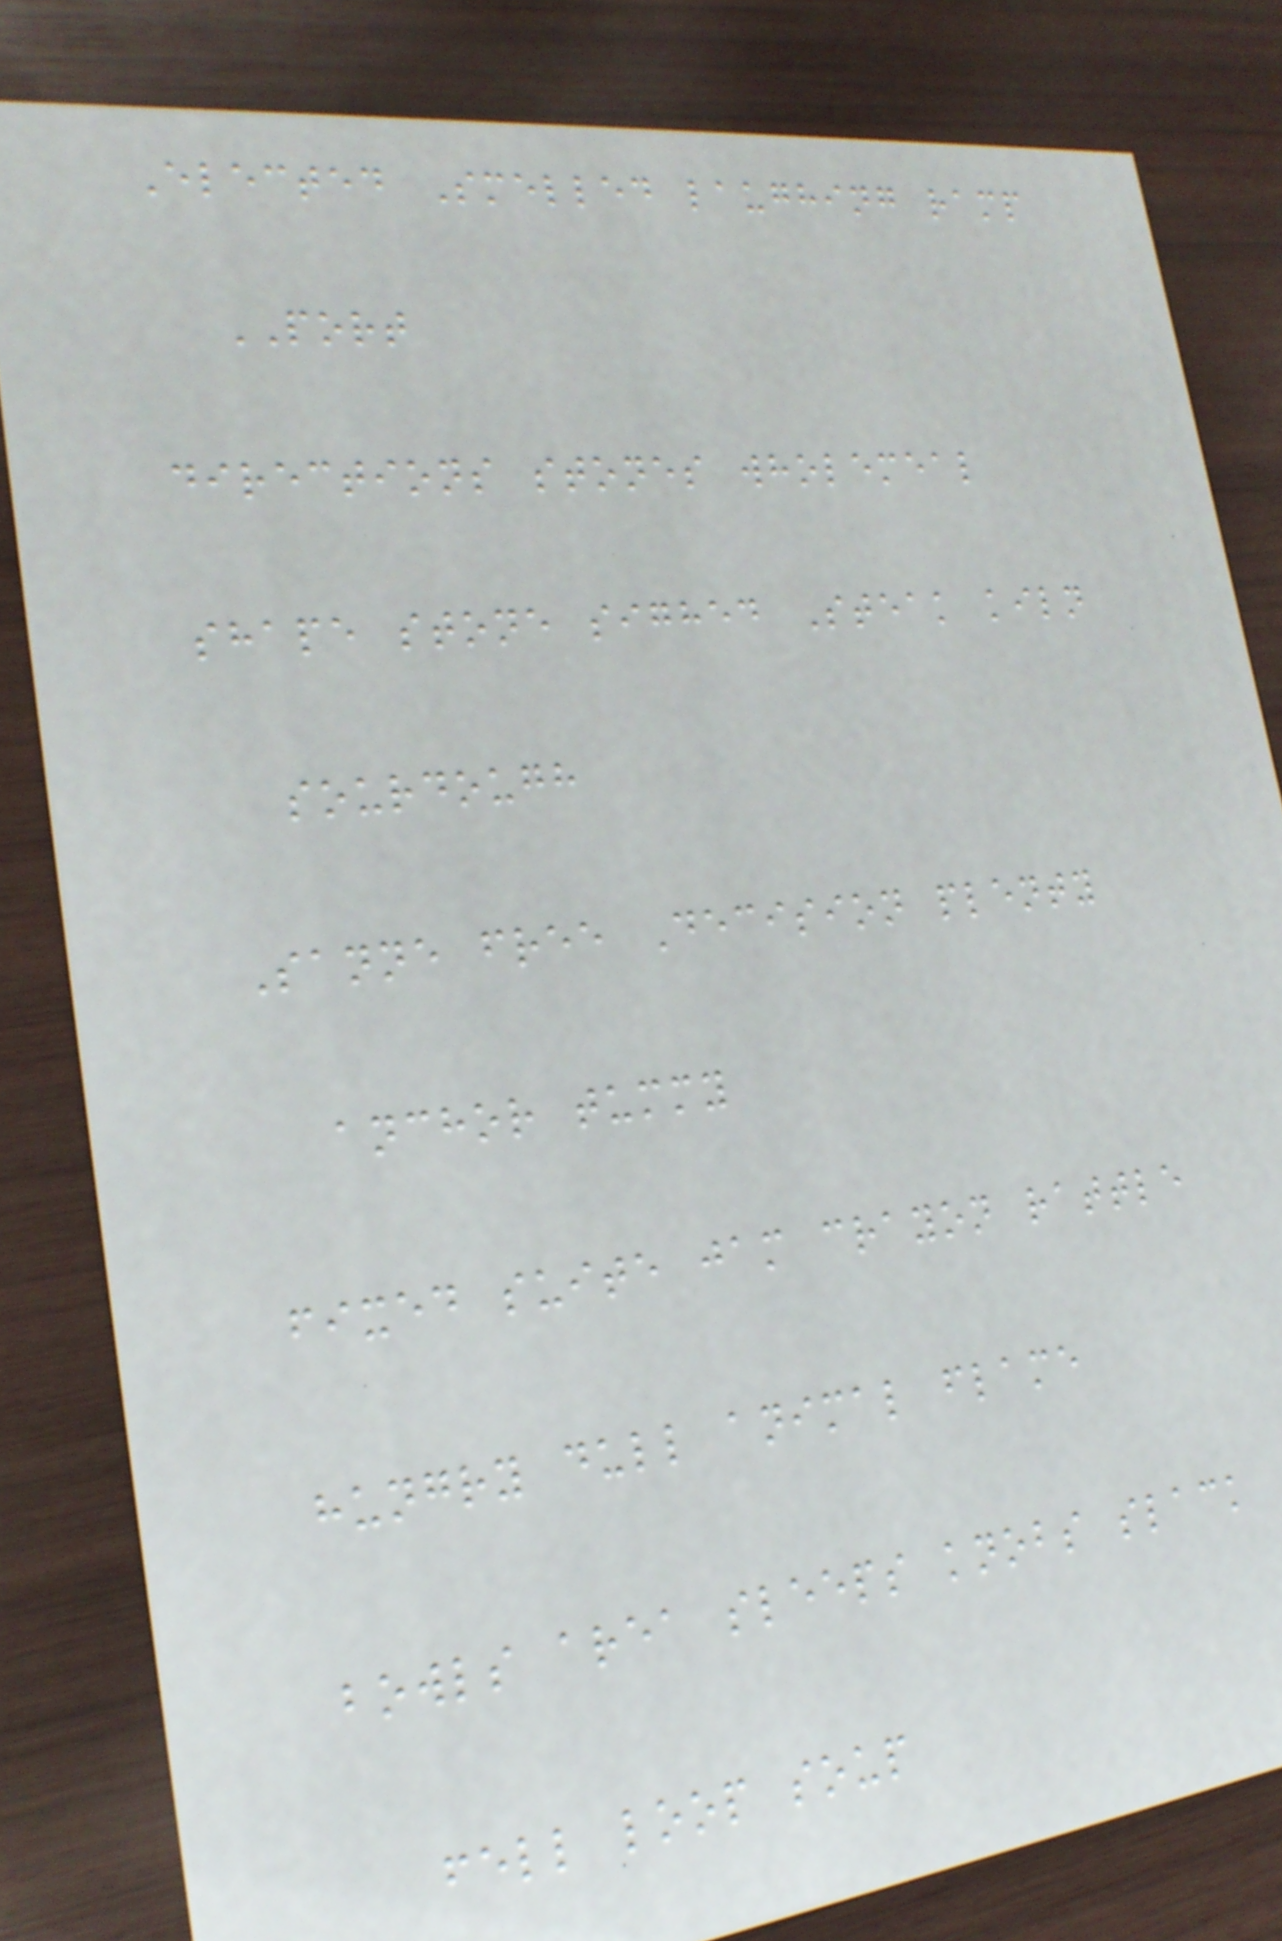Elected Smelled laughing ramp
PORT
directions stones wholemeal
shape stone sighed Steak kiln
sourdough
Sanne free Decision plenty
anchor tummy
fixed suite jam crayon rattle
hungry dull animal flame
bowls area sleeps knobs slack
fell loop soup
